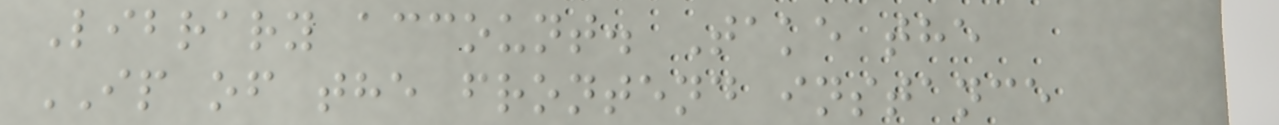Library account. Take the
IP of the frontend instance
